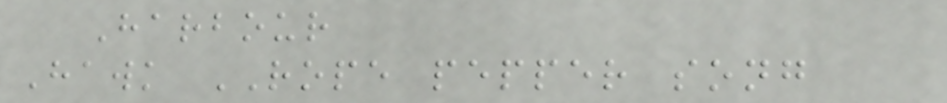Harbour
Hawk ROPE pepper song
